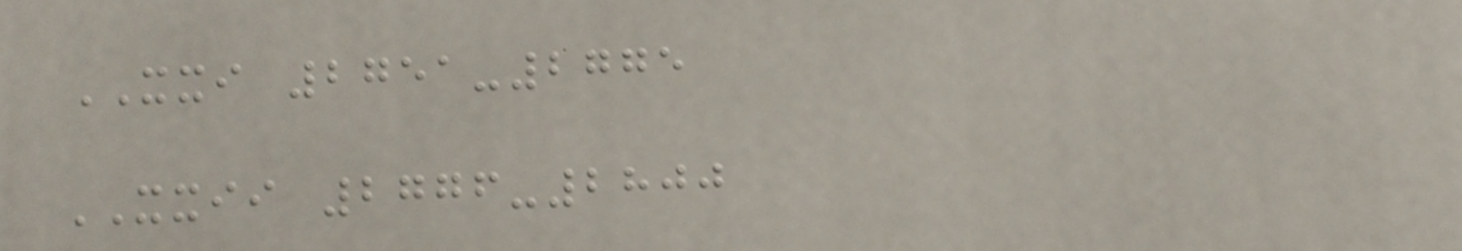XXI 2751-2775
XXII 2776-2800
